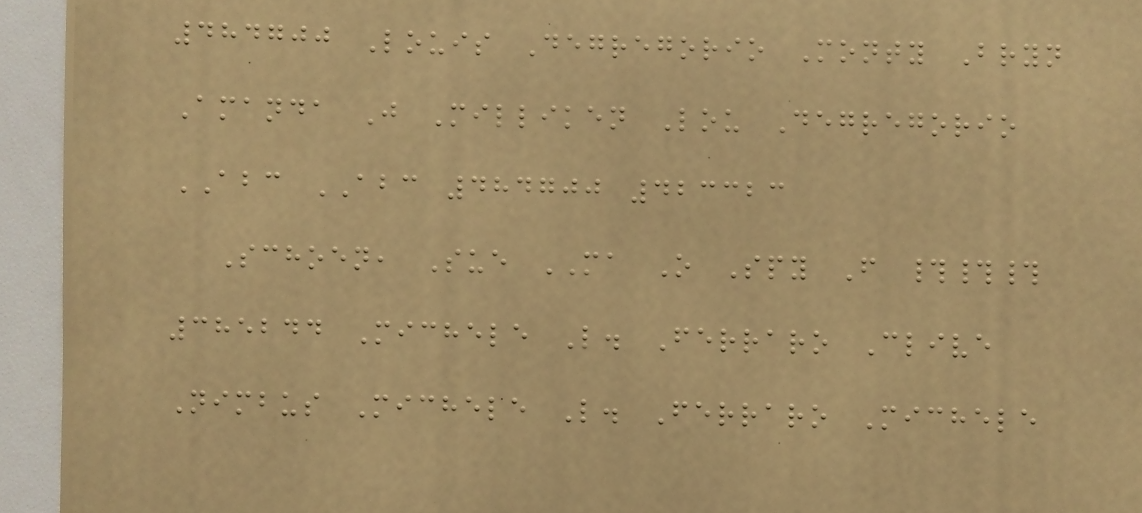484700 Louis Degregorio Monty Bryn
Amanda J Milliken Lou Degregorio
ABC ABC 484700 423323
Schoen, Sue MA O Spy F ###
385244 Michele L. Ferraro Clive
Nimbus Michele L. Ferraro Michele
